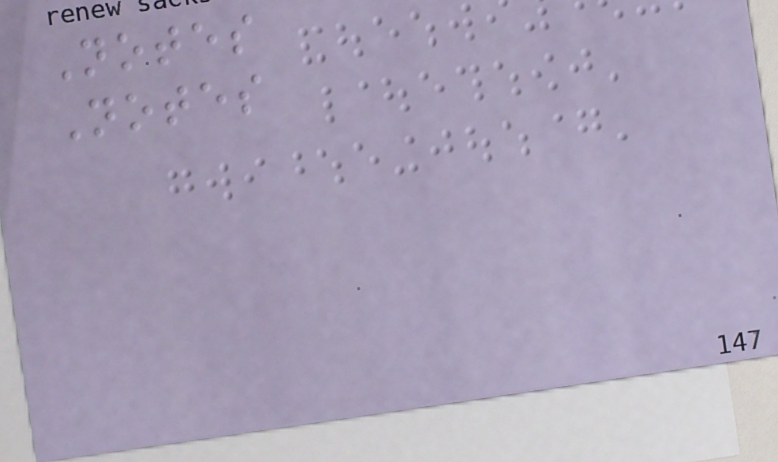Notes
Notes
